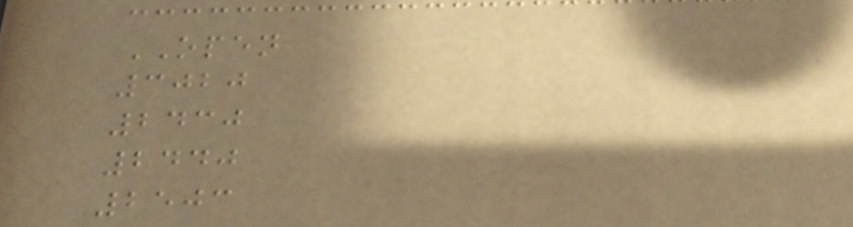OPEN
3020
2430
2440
2503
